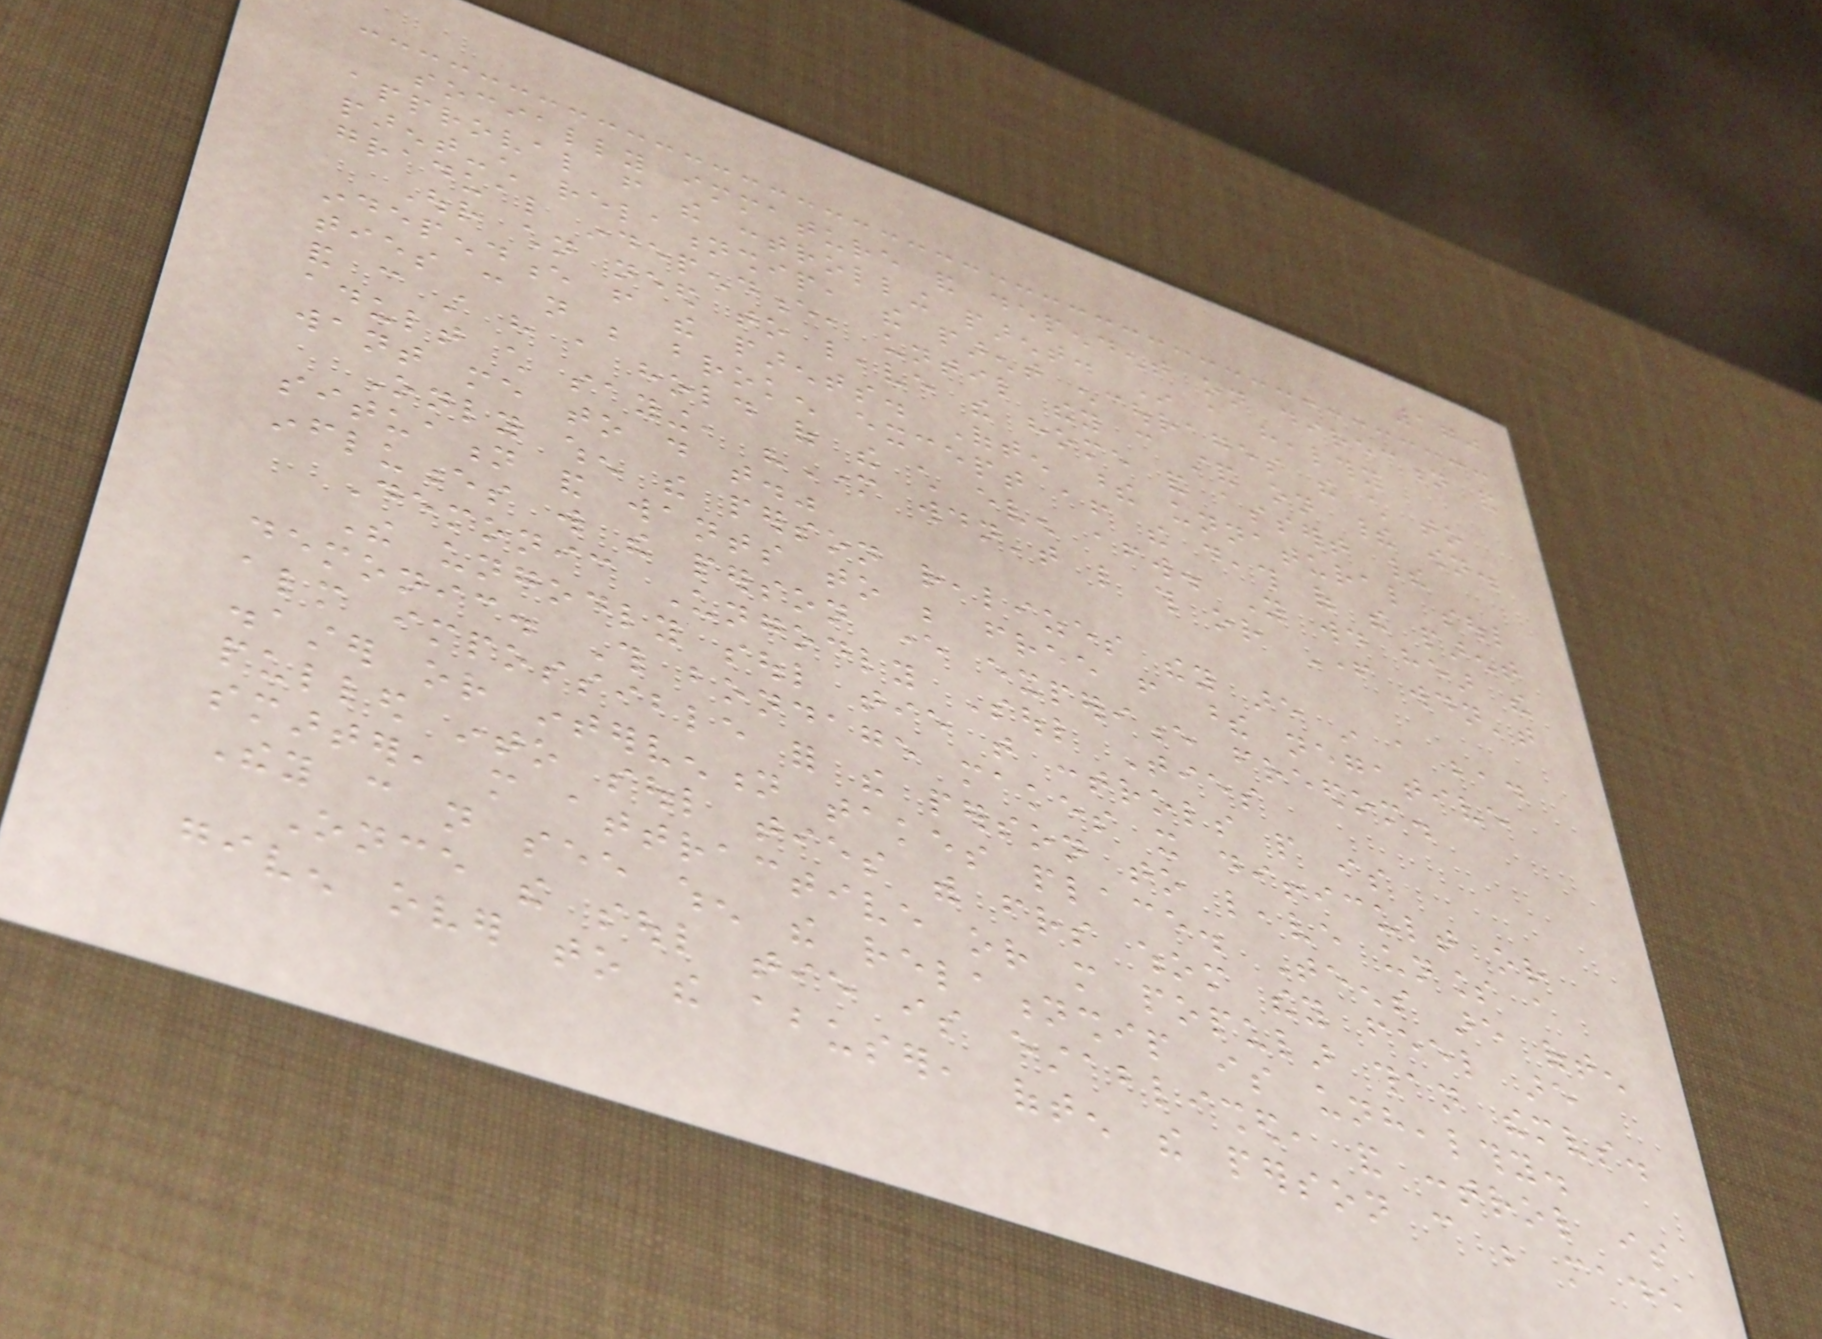170
socially immature and dependent on direction and
approval from the controlling parent. In a healthy
parent-child relationship, the parent encourages the child to
gradual independence, until they can stand on their own.
Our children need to leave the home and assert their
independence from the parents. Often these unnatural soul
ties can not be broken except after the death of the parent
and can still have a hold of the child even afterward. You would hear the
adult child saying, "Mother wouldn't like this or Father wouldn't
want me to do that."
Only when the person realizes they are in a bad
situation and wants to be free from these negative
influences will the person ever experience freedom.
Demonic Ungodly Soul Ties
The ungodly soul tie that controls people is
demonic. This bondage makes it difficult or
almost impossible for the person to leave unless a
disaster or intervention takes place. Teens are often
pulled into soul ties with friends whom they feel are
smarter, more attractive or more popular than themselves.
They can not see when the relationship is unhealthy.
Once the soul tie is established, and control is
given over to the abuser, often the person can be made
